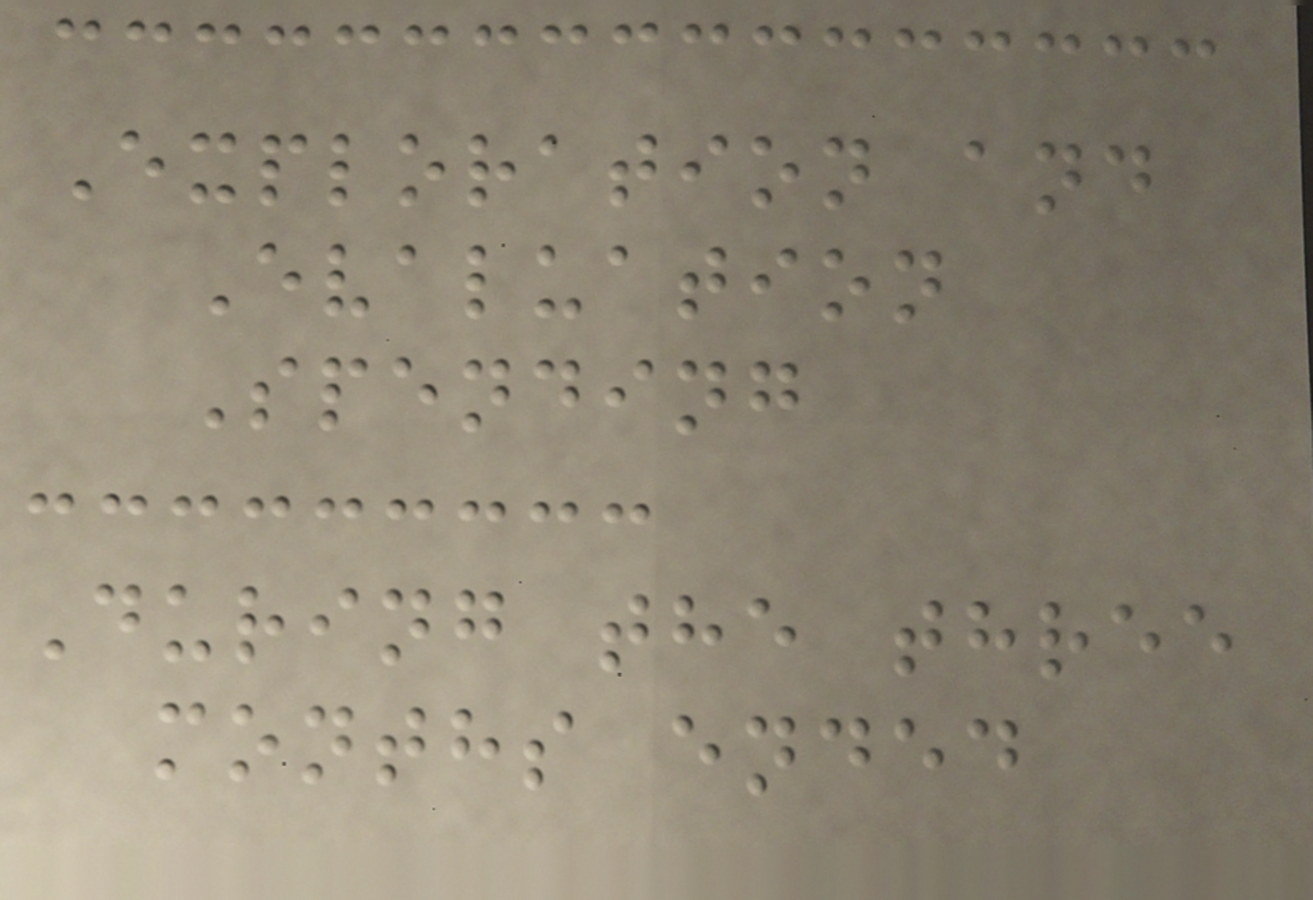Exploration and
Evaluation
Spending
During the three
months ended
